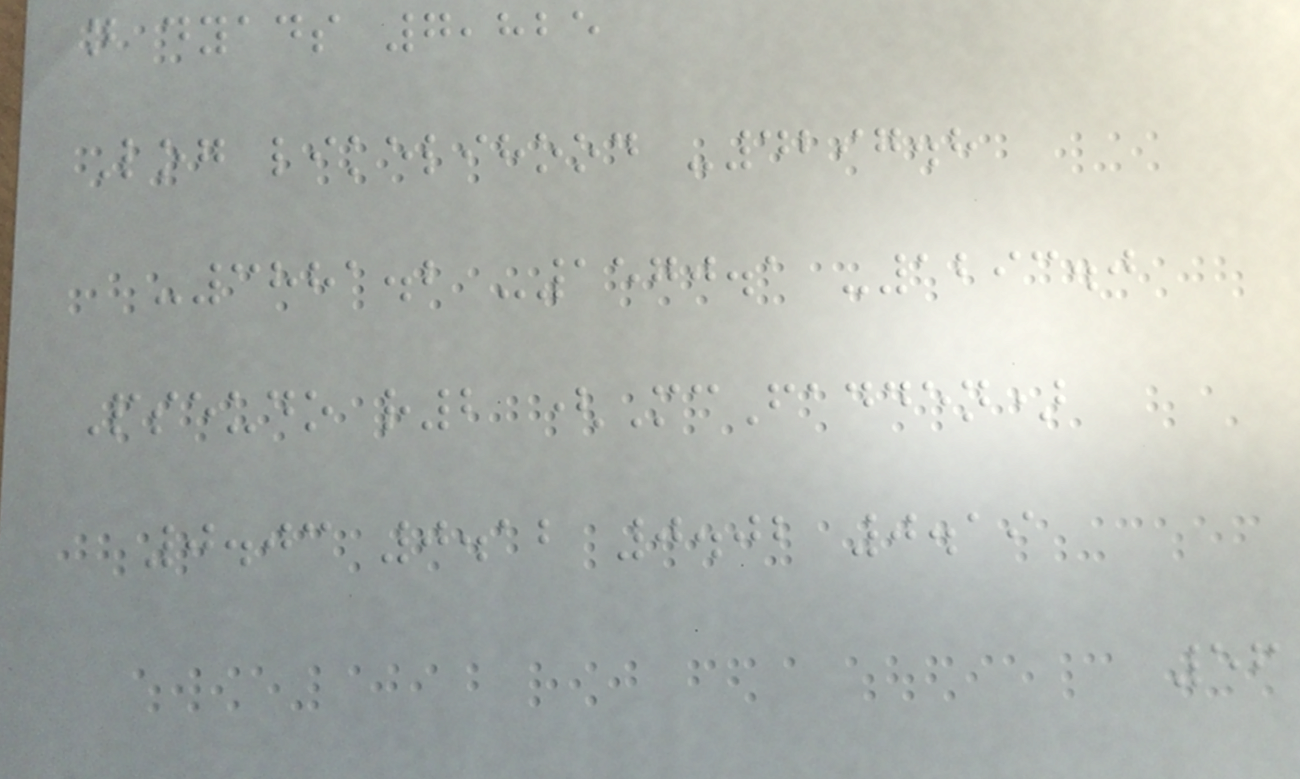n dyads 7,825
Log likelihood -4297.8
-3881.2 -1570.1 -1293.0
Pseudo r2 (McFadden)
0.03 0.12 0.02 0.19
56
